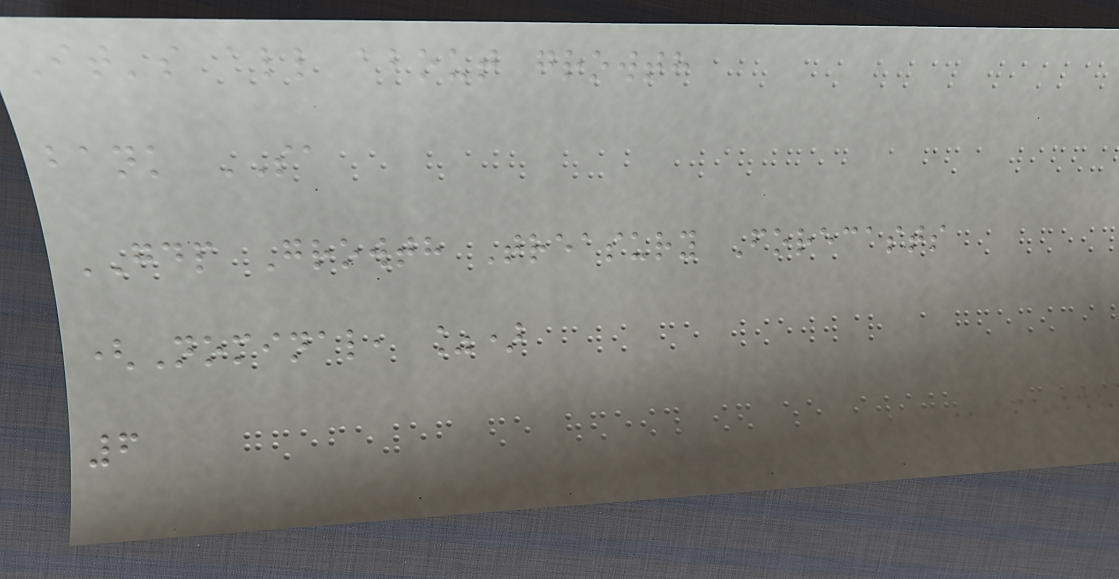It's all about growth
bank SA
GDP Growth Treasury Forecasts
(Nominal, %)
6
